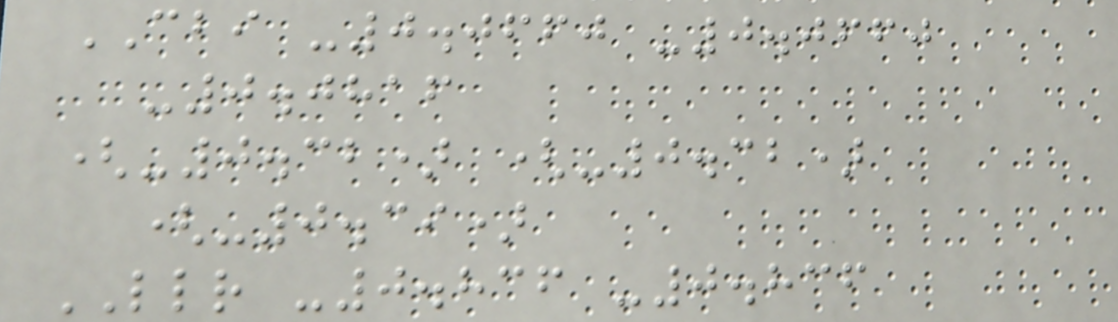CBI -0.0660 -0.0660
-0.0816
(-0.32) (-0.32)
(-0.39)
LLR -0.836 -0.836
